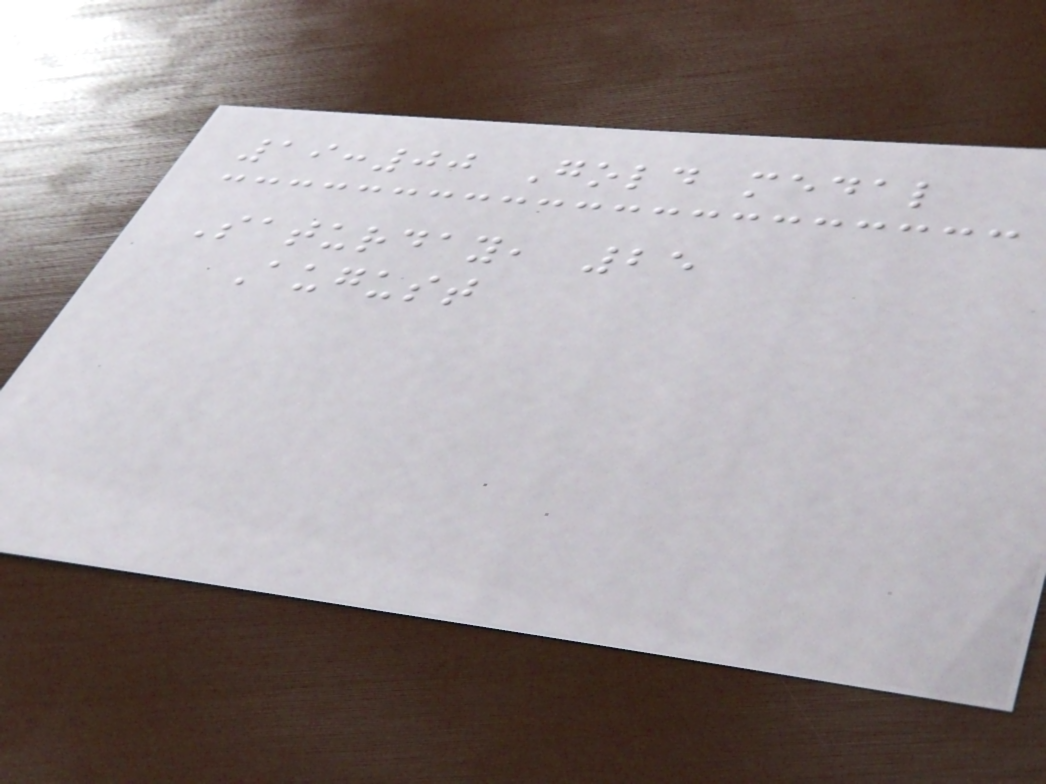19:00 Gold medal
Saturday, 25
August
